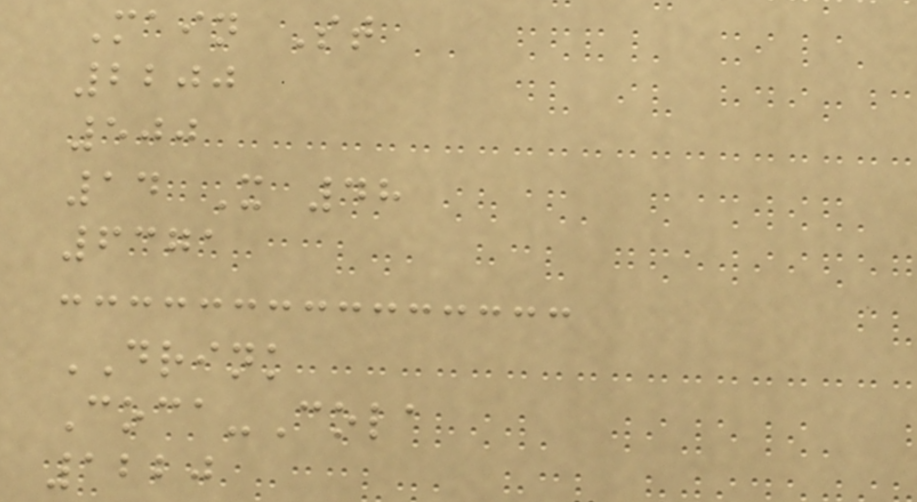Main St
2200
500
14 X 48
6371
DRINK
Coca-Cola
1220
